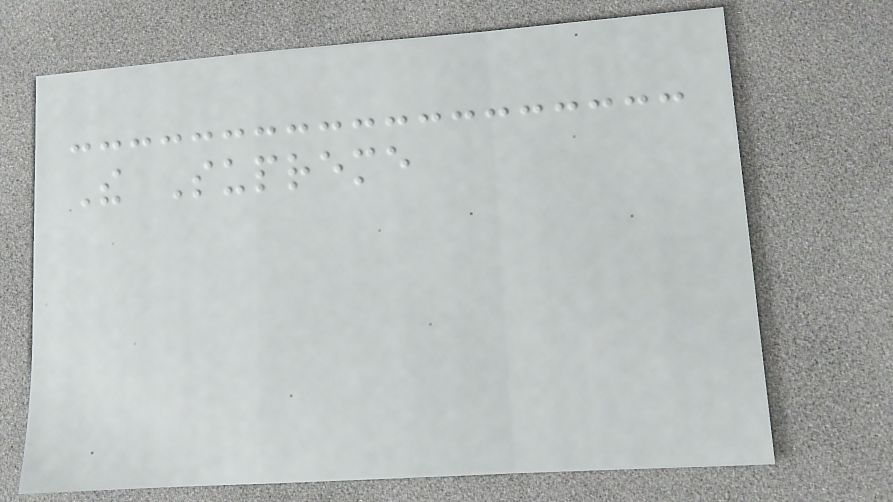The Supreme
